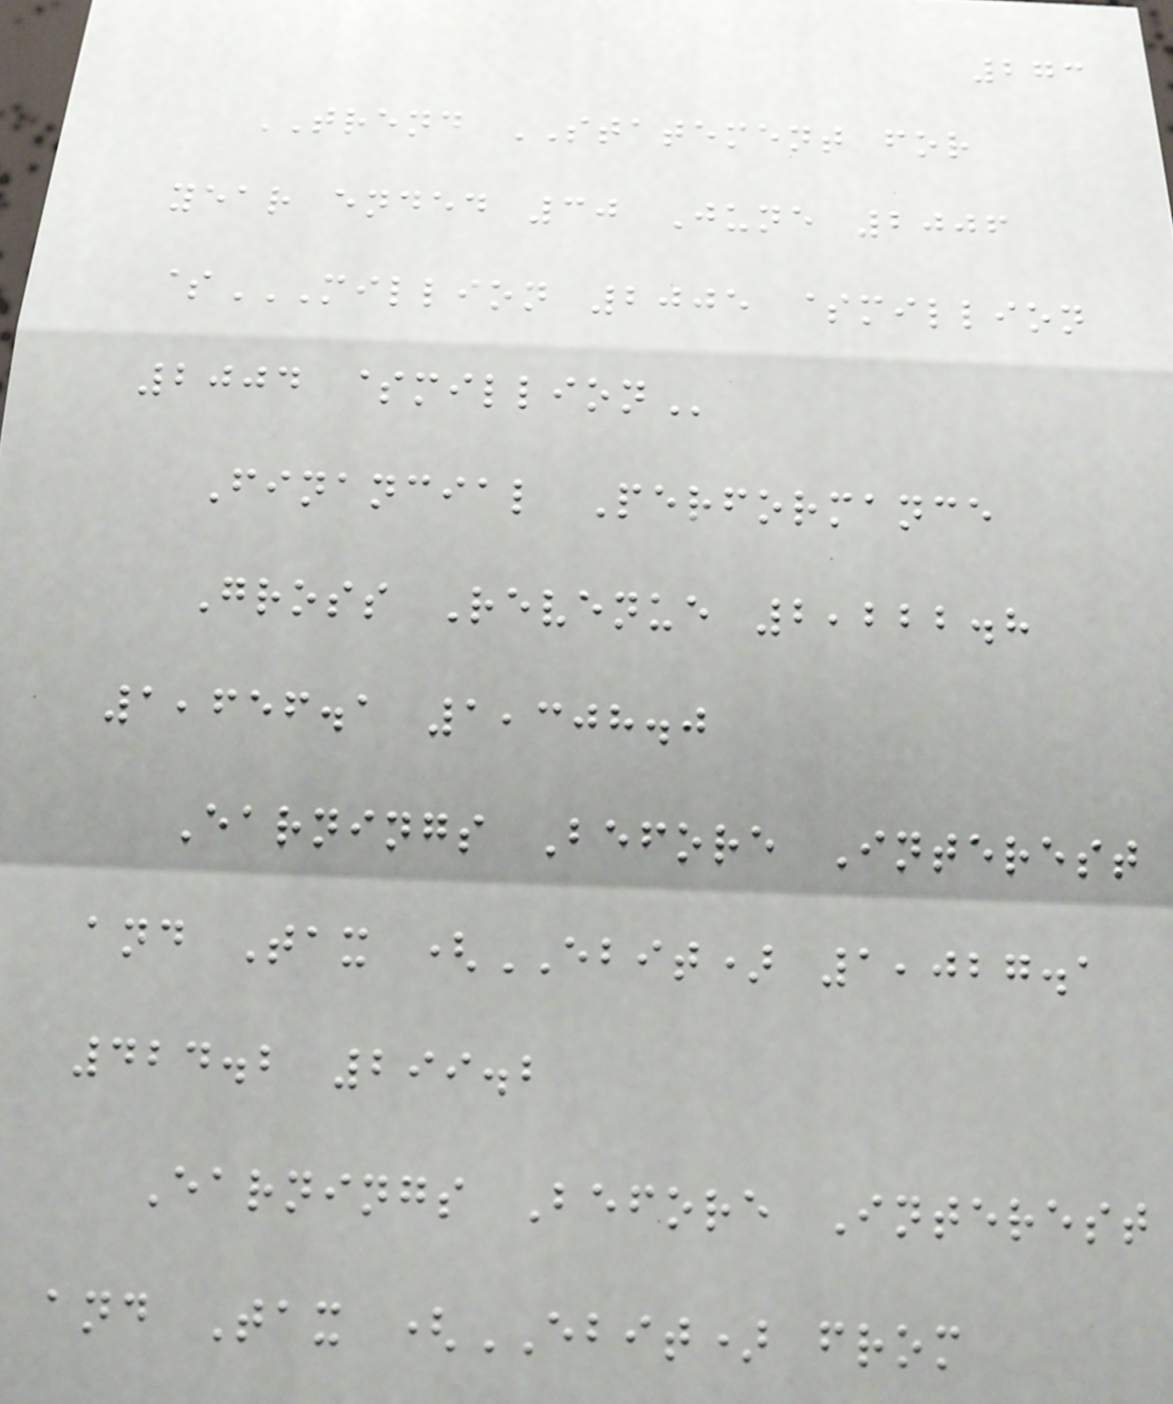273
TREND STATEMENT for
year ended 30 June 2006
$MILLION 2005 $MILLION
2004 $MILLION
Financial Performance
Gross Revenue 2,222.8
1,656.1 1,308.0
Earnings Before Interest
and Tax (EBIT) 1,027.1
424.2 299.2
Earnings Before Interest
and Tax (EBIT) from
